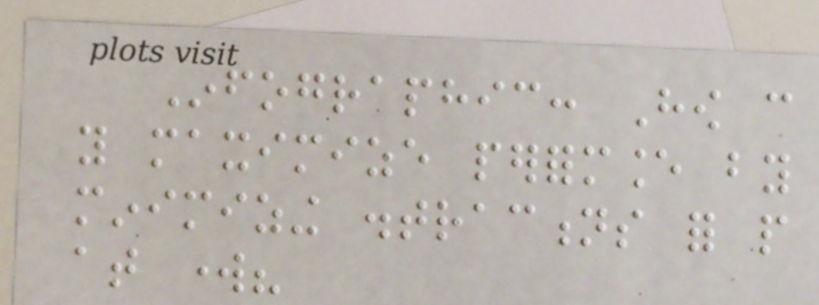Infographic: How can
you maximize performance by
minimizing distractions for people
at work?
